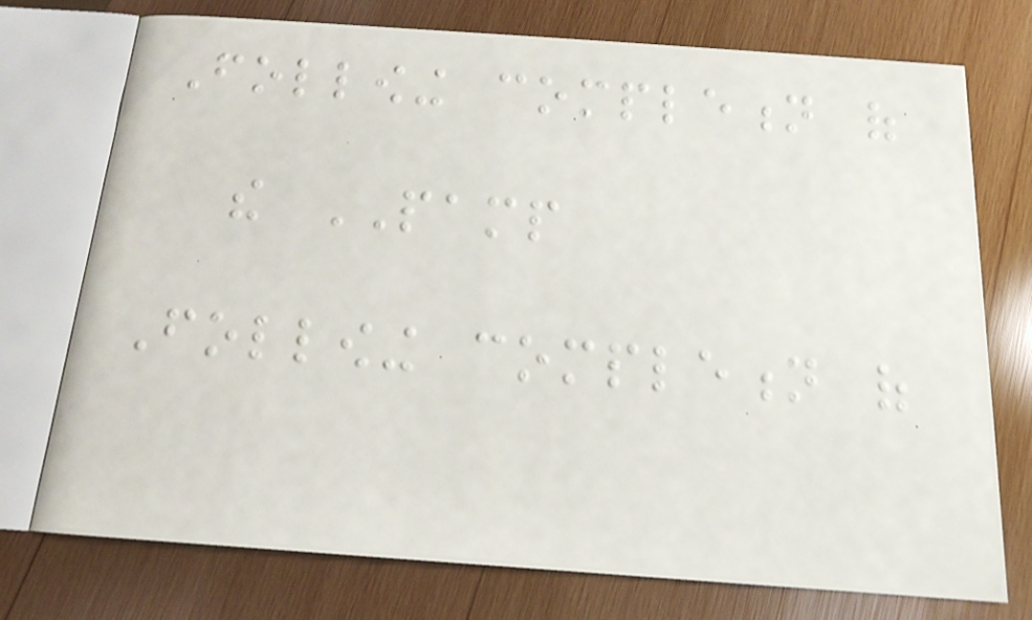Following completion of
the PAMP
Following completion of
